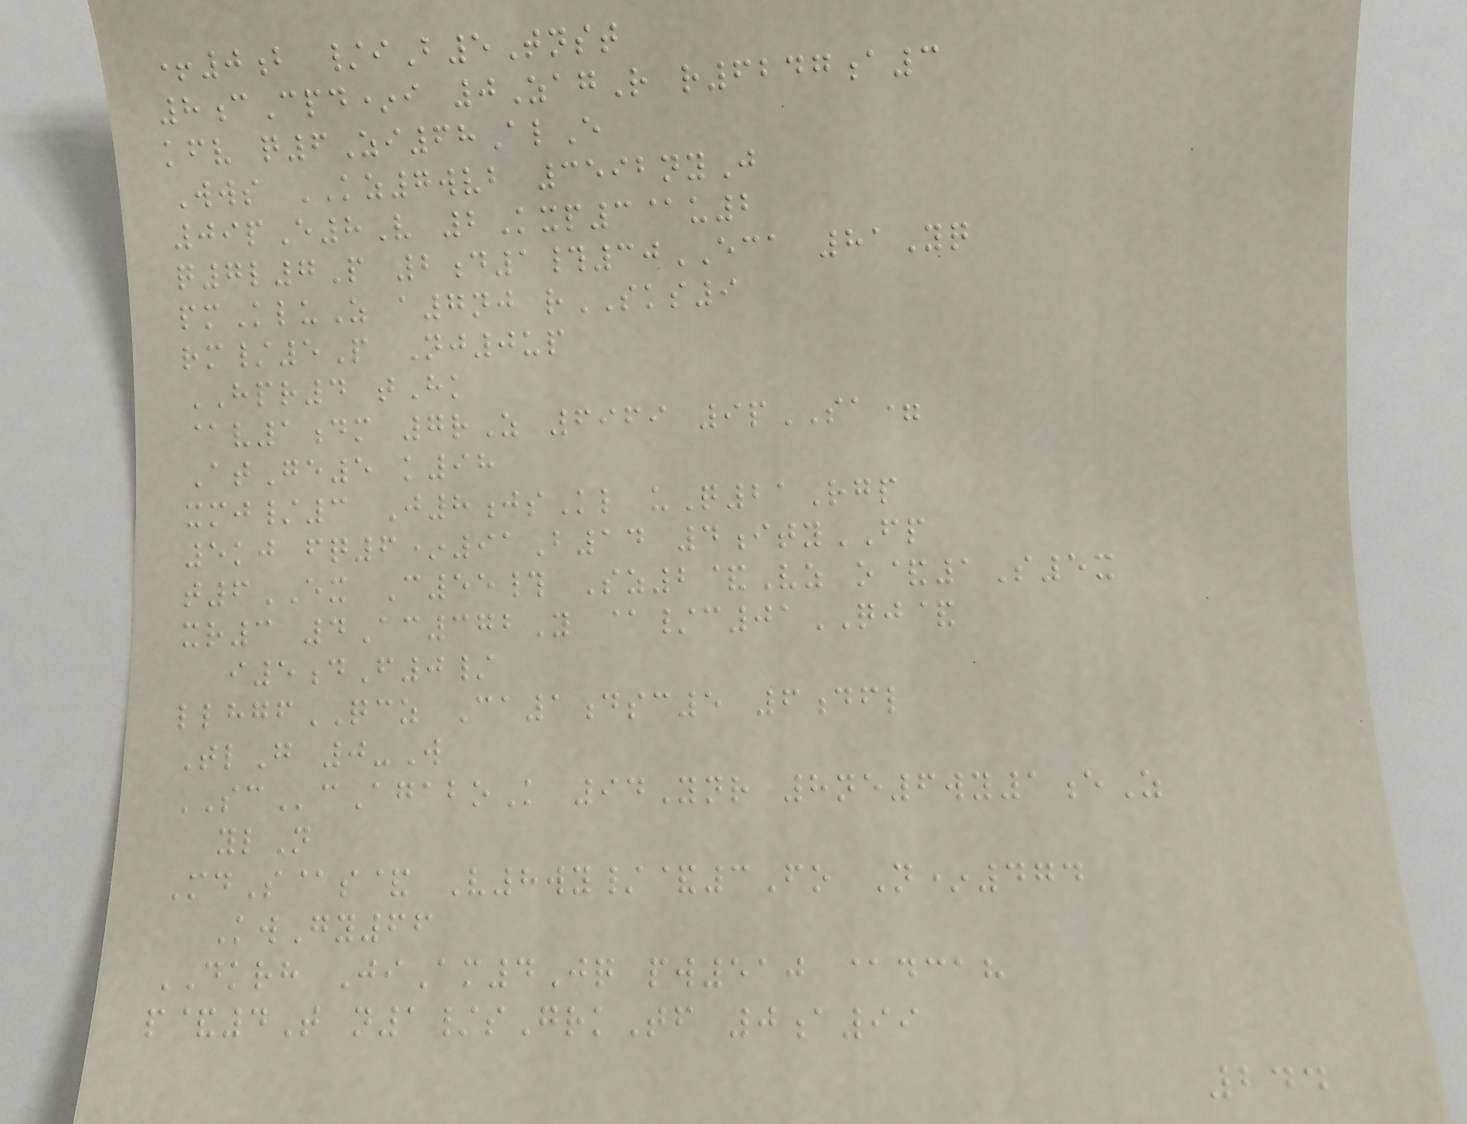+0b /iB5Tnst
8cCpd*i 0ZagR r6247a3
kfv q6Zi68AlE
Wws KZ7wvb 3592nyJ
09pE8V 2Kxp3@u2
q7l7P 2d1#30ECA 81Yq
pmKluZ a7nj rSKS9
rm/5P Nj0up
HPR4 tHk
@v1dm 7rZ 6969 9pSA=
AtGe5 k98
xmj/3 J8jsKl uQ21Rgp
5kj fq6*91B14 4ityFP
t6EX C55# Sz2&Vz o&1S5x
xr3 4Ac372Y @/c01QJ&
i5dF0/
llhgfQCZ Ca1dsc5 6dfl
TlG 0-W
SCcAgaboK 94Ynr 8ne6wy1eZ
ylN
MdS@s& V8wy/&3Fo N*474
KwGy66
DKRH JiAm4Jq pw510 @dcah
p&4T n1/sGrkTf 0a99
244
